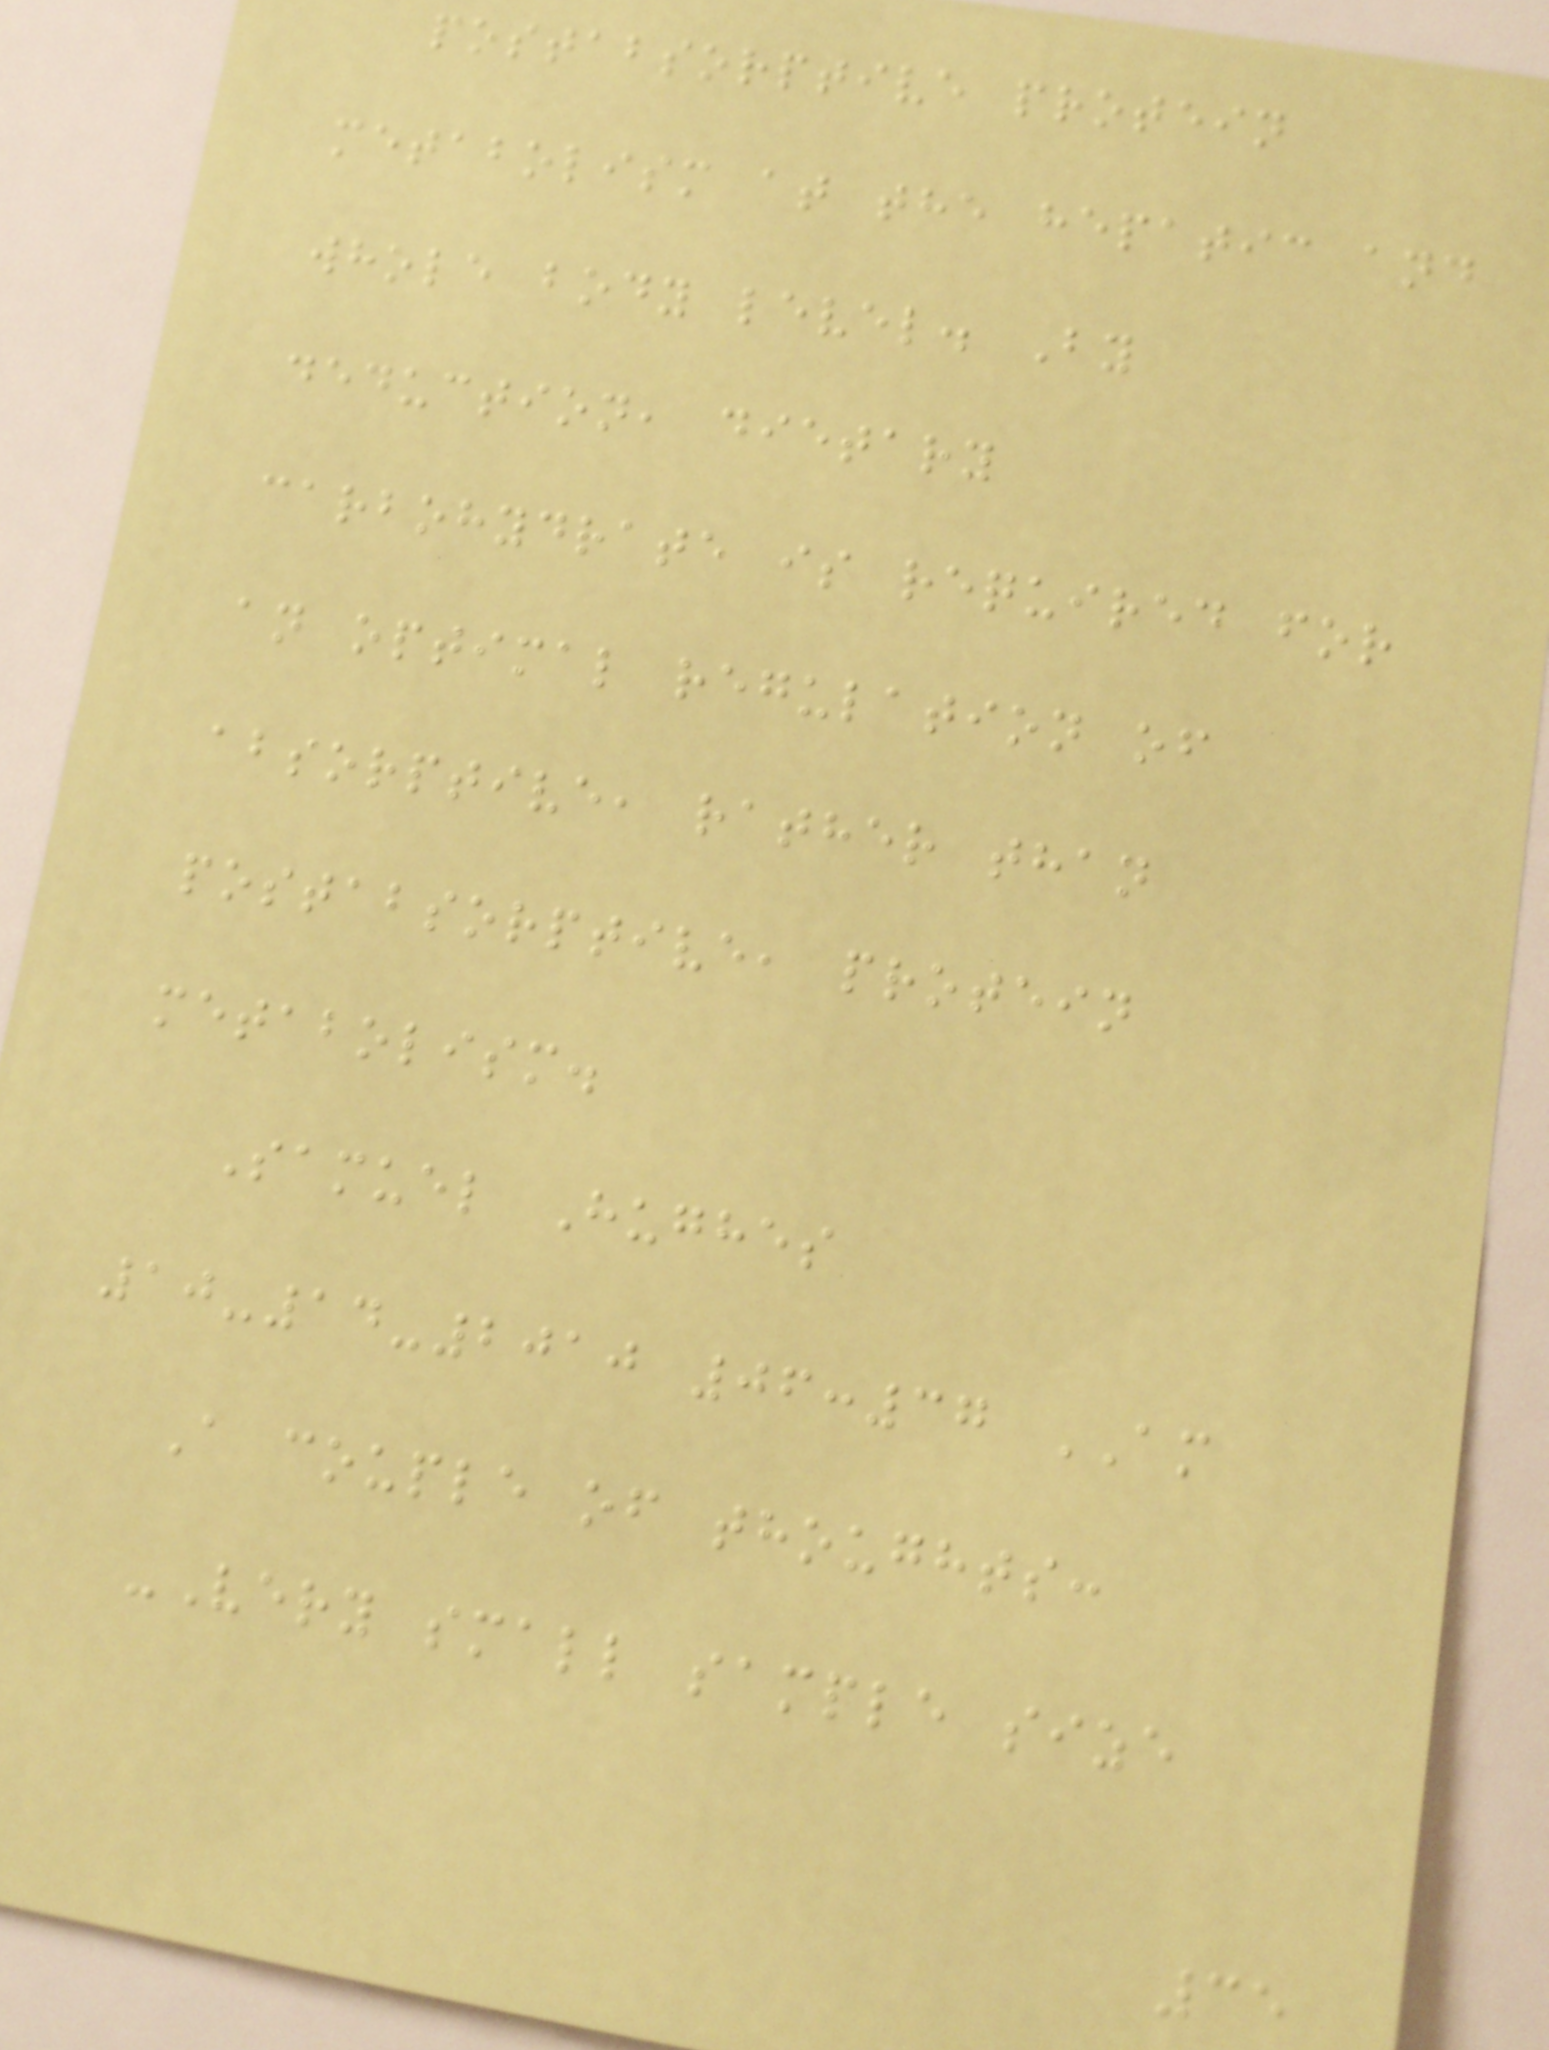postabsorptive protein
metabolism at the hepatic and
whole body level. By
deduction, dietary
carbohydrate is required for
an optimal regulation of
absorptive, rather than
postabsorptive, protein
metabolism.
Samuel Hughes
10-14-2010 06:37 AM
A couple of thoughts:
-Very small sample size
35
